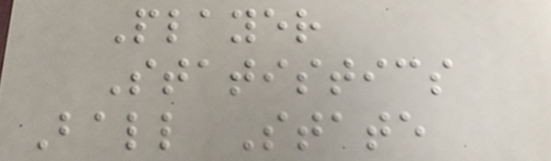Player
Statistics
Ball State
